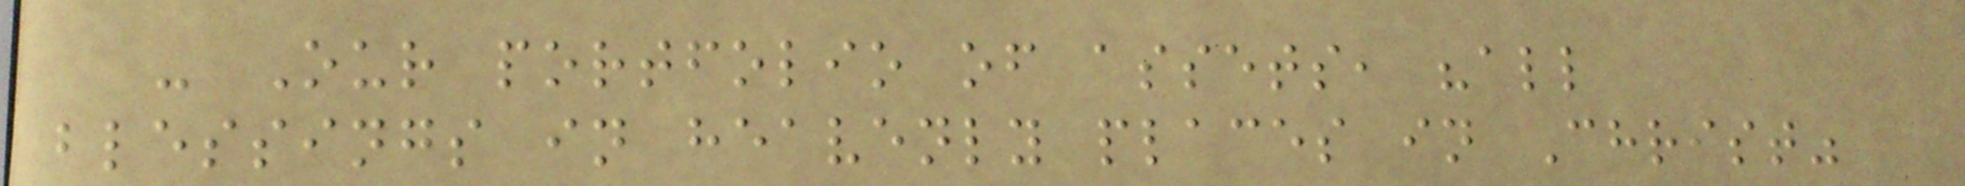- Our portfolio of assets, "all
blessings in heavenly places in Christ"
